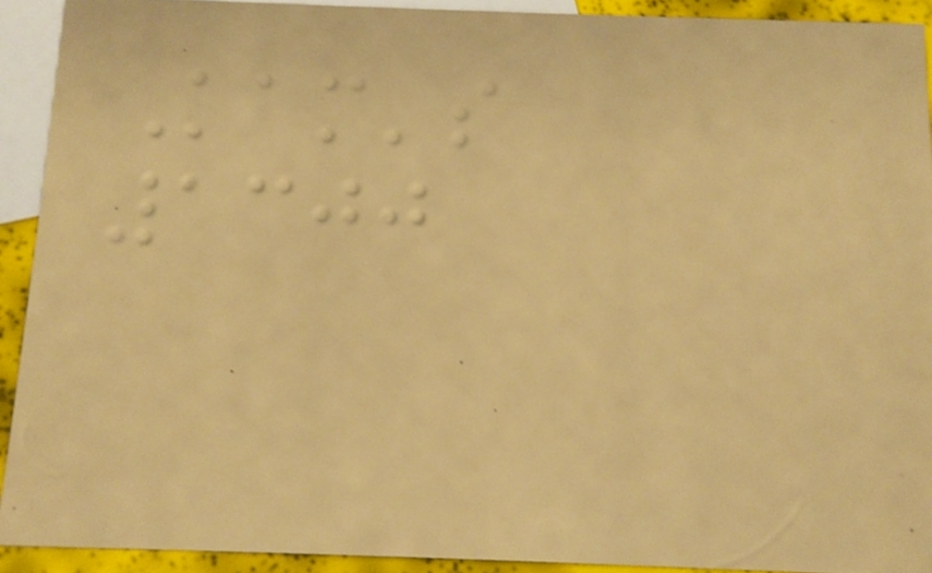Kam's
1300
